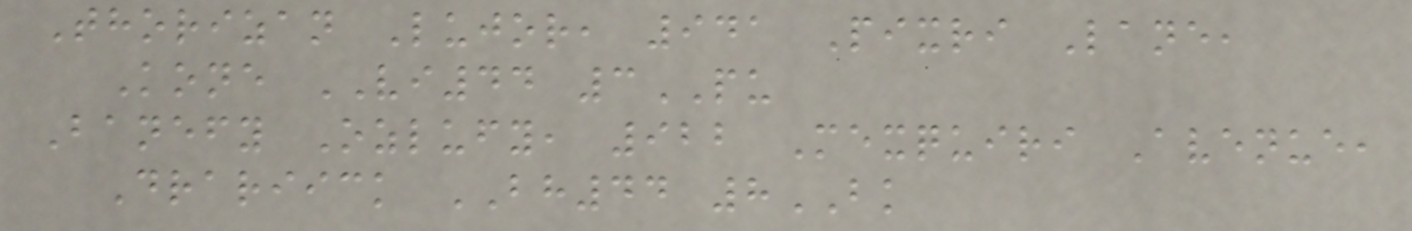Thorizan Lujor, 941 Pixri Lane,
Kone VI44 3PU
Banefy Ozlufy, 922 Mexquiri Avenue,
Drariick BH44 8BK
